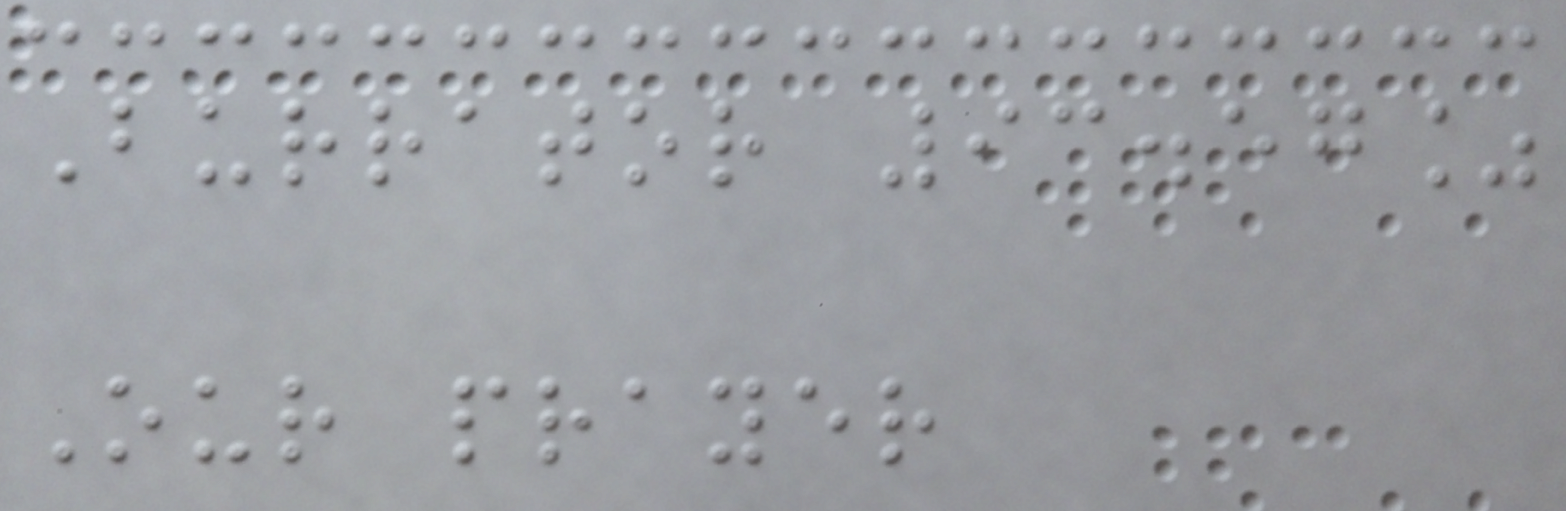Burrator 93.57%
Our prayer
